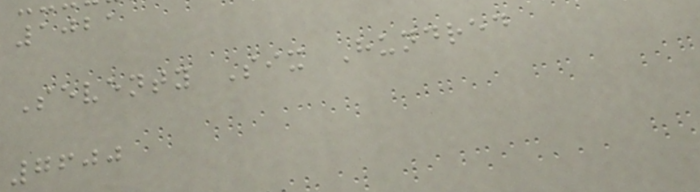1021
Seventy Six Hundred
7600
